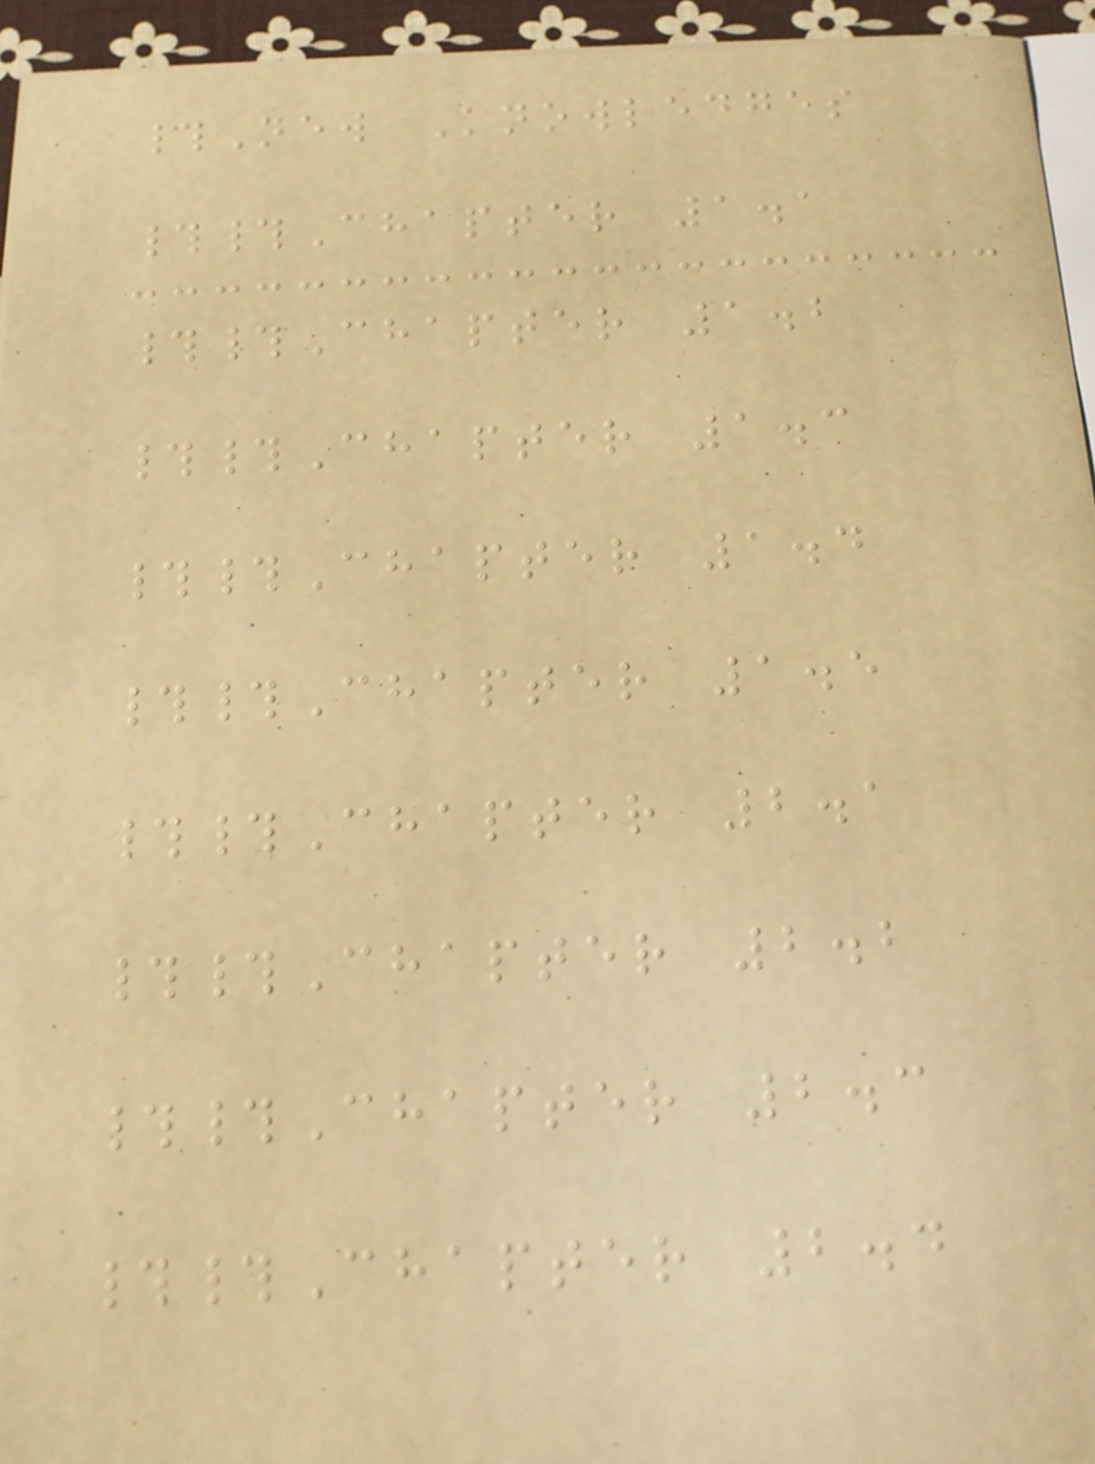#New Knowledges
##Chapter 1.1
##Chapter 1.2
##Chapter 1.3
##Chapter 1.4
##Chapter 1.5
##Chapter 2.1
##Chapter 2.2
##Chapter 2.3
##Chapter 2.4
